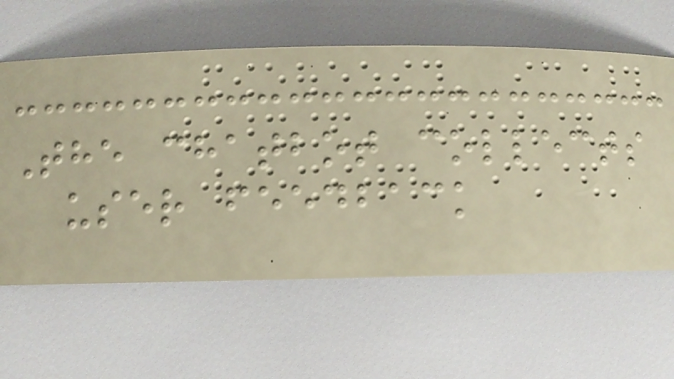The chatbot collects
user feedback
